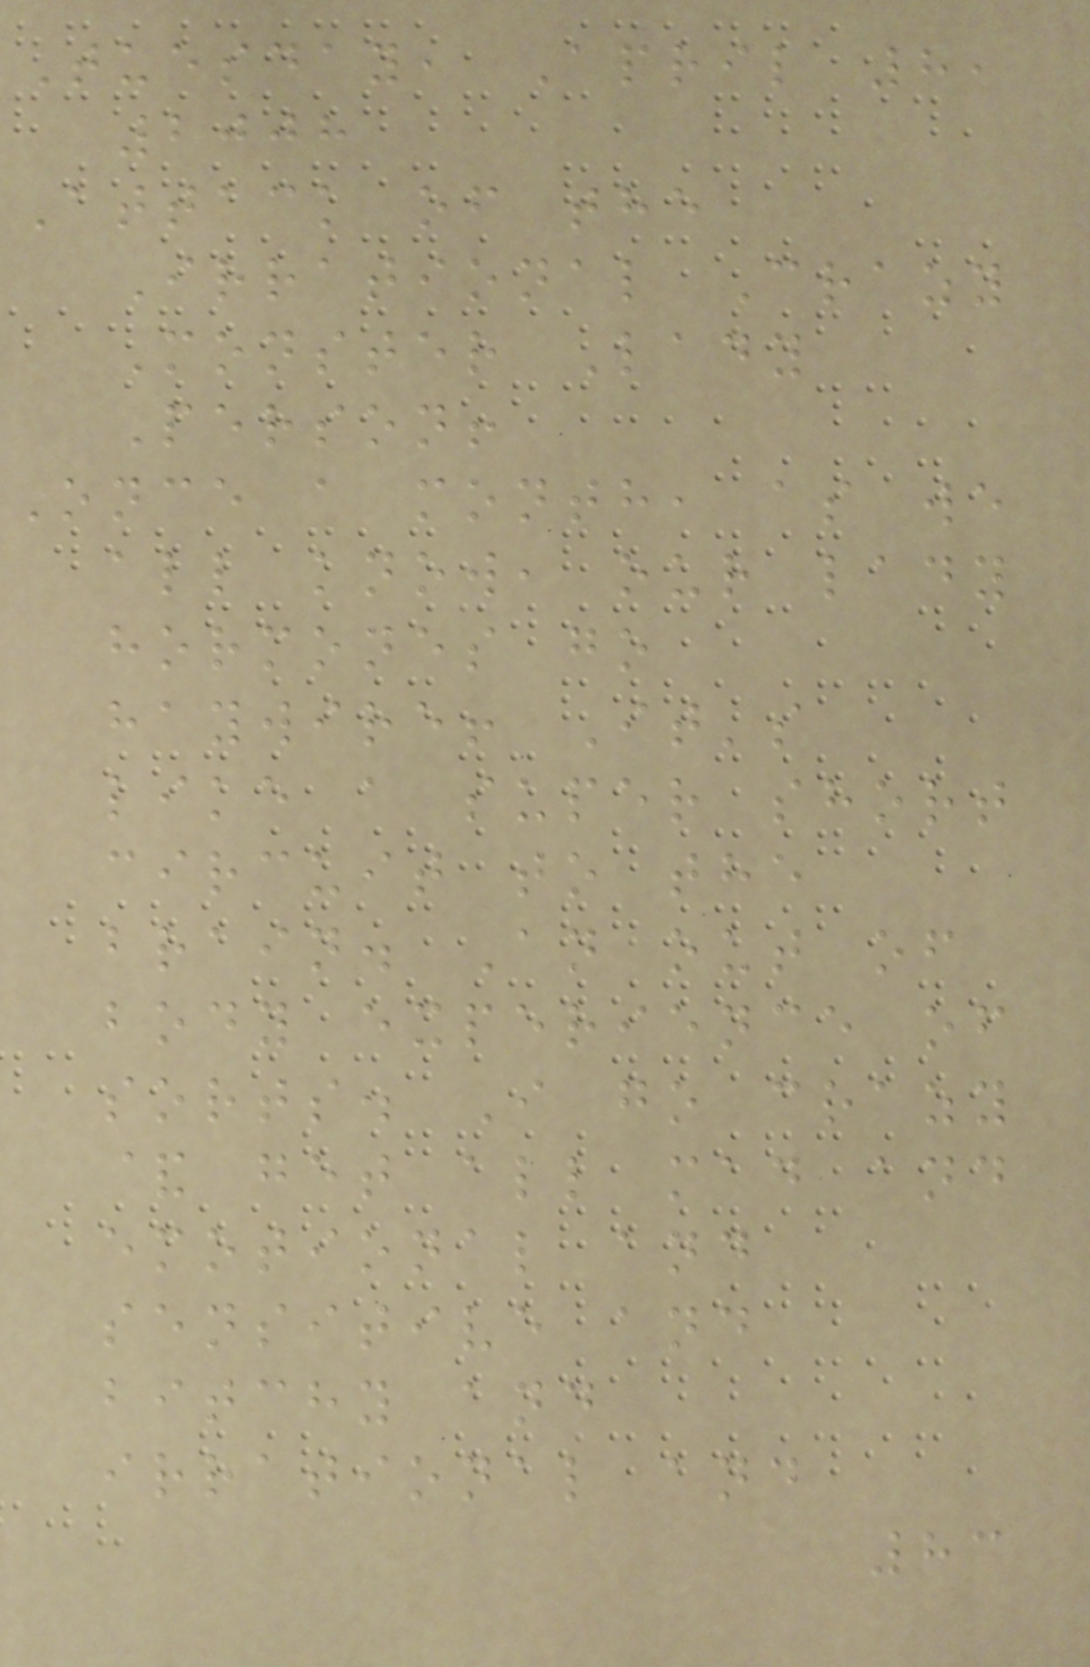Tuesday, April 8,
2008
Attack of the
Irrational Crazy
Monster Lady
Person!
Once a month, as we
all know, our lady
hormones go
haywire! It's
like a super short
circuit to the
brain. An out of
body experience of
sorts. I go crazy
& get all mad and
emotional and
sensitive and
bitchy and
irrational and
83
